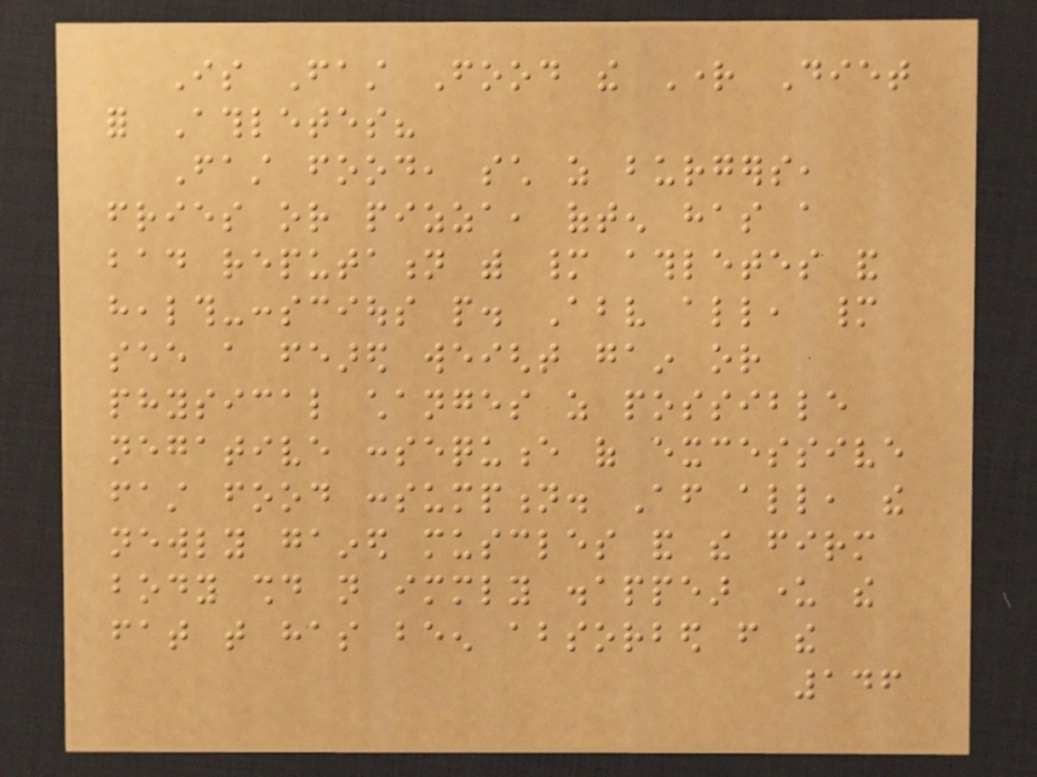Is Fast Food the Right Diet
for Athletes?
Fast food, such as burgers,
fries or pizza, often has a
bad reputation with many athletes and
health-conscious people. Above all, many
see a feared weight gain or
physical changes as possible
negative consequence of excessive
fast food consumption. After all, the
newly gained muscles and the firm
body should not immediately disappear under the
fat that has been absorbed from the
146
